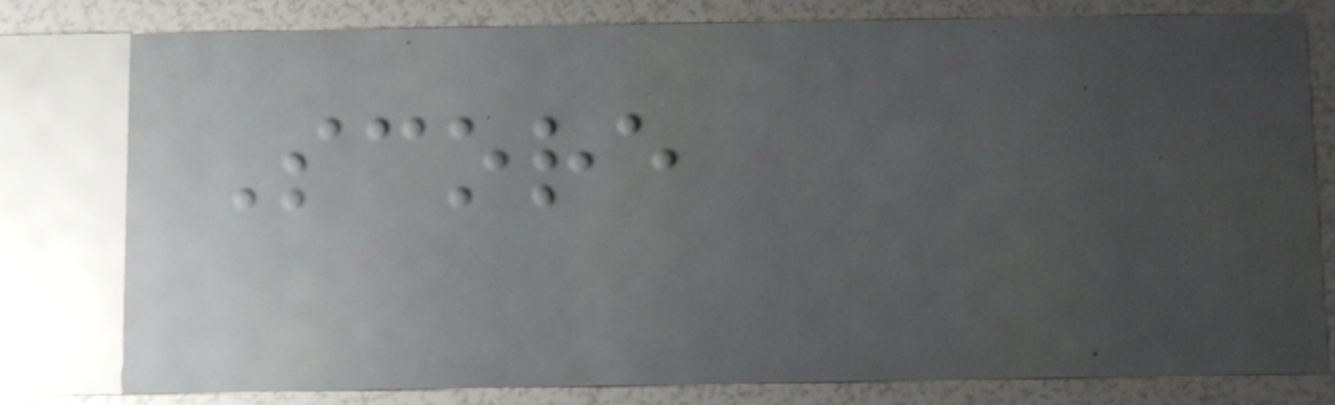Score
